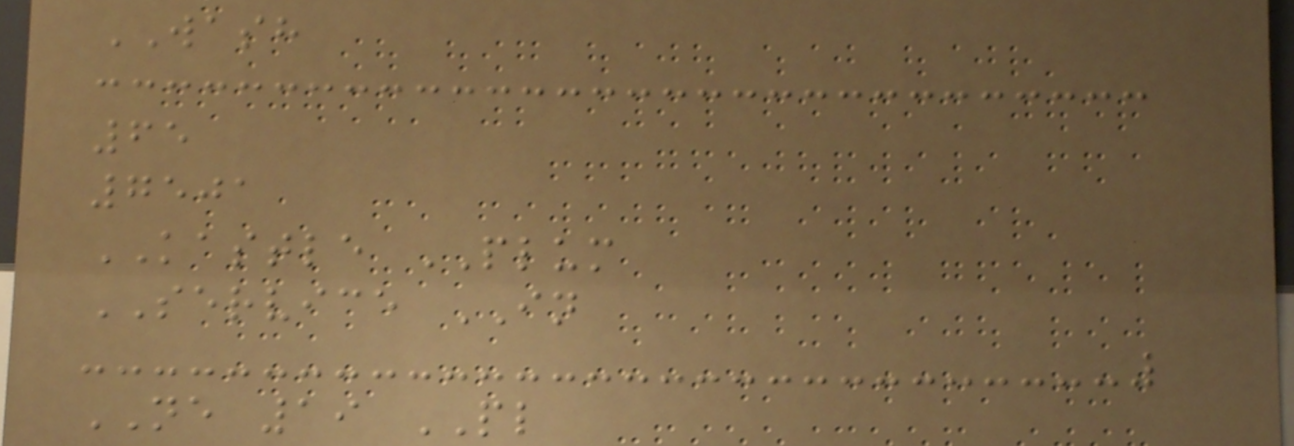WASH
65
7501
KASTLE PLUM
SERVICE IN
NE 19 PL
